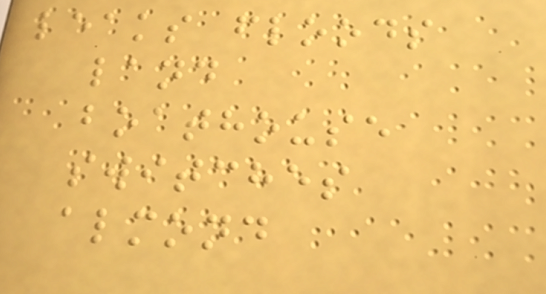leaks floods
land
boathouse
switches
almond
